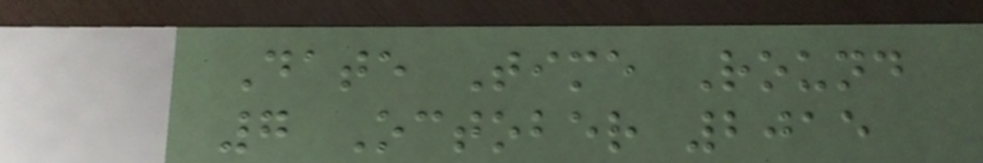Date Time Round
7 October 2015
